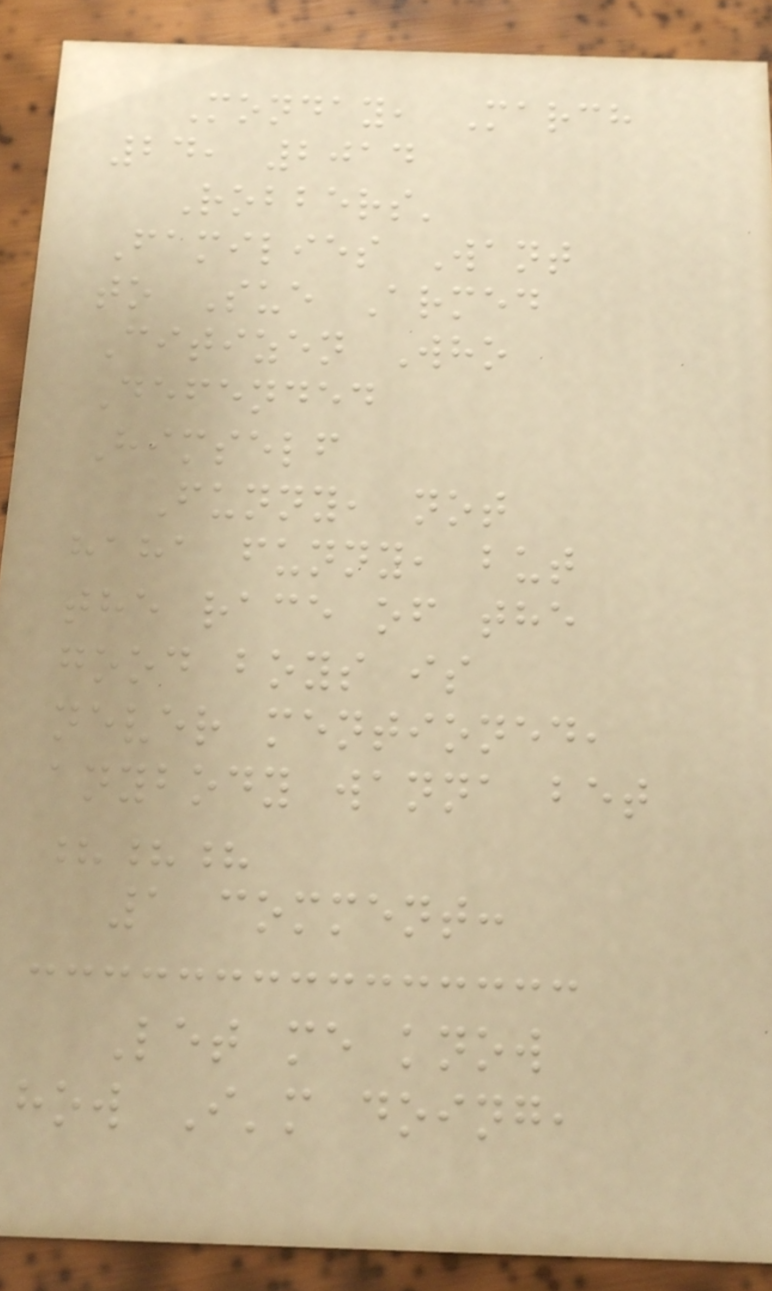Monday, March
24, 2014
Robbers'
Families Want
to Sue Armed
Citizen Who
Defended
Himself
Funny, not
haha funny, but
the race of the
good boys is
never mentioned,
anybody wanna bet
???
1 comment:
Let me know
how I'm doing,
